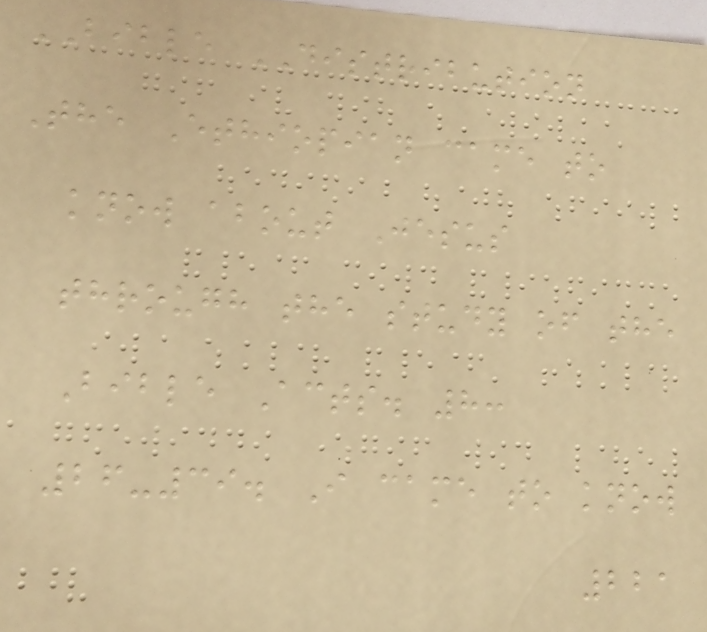BIBLE DISTRIBUTION
The Ethiopian came to
know about Jesus
through the study of the
Bible Acts. 8:
26-39. I came to know
221
